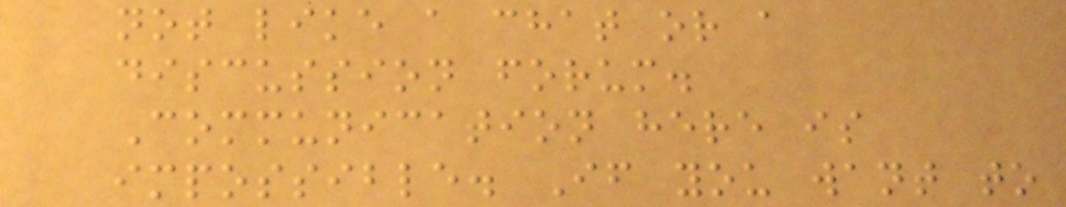not like a chat or a
discussion forum.
Communication here is
impossible. If you want to
